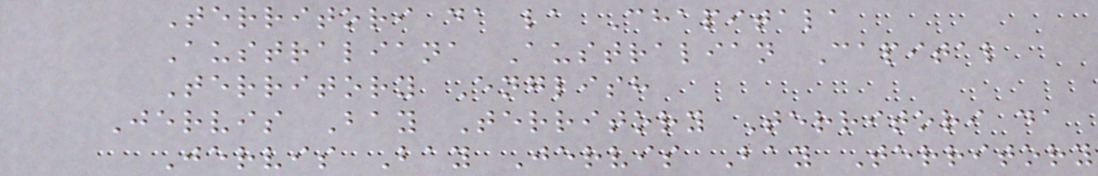Territori da la Chapitala
Australiana Australian Capital
Territory English
Jervis Bay Territory Territori da
Jervis Bay Jervis Bay Territory
